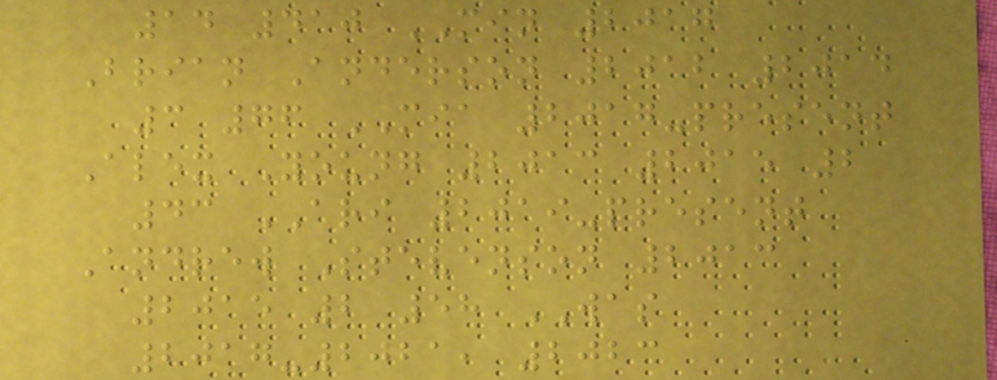14 410 MIN 2017
Brian Anderson 2012 2014
3 76 MIA 2017-present
Alex Young 2013 2015 2
43 ARI 2019-present
Andrew Stevenson 2013
2015 2 58 WAS
2017-2021, 2023
